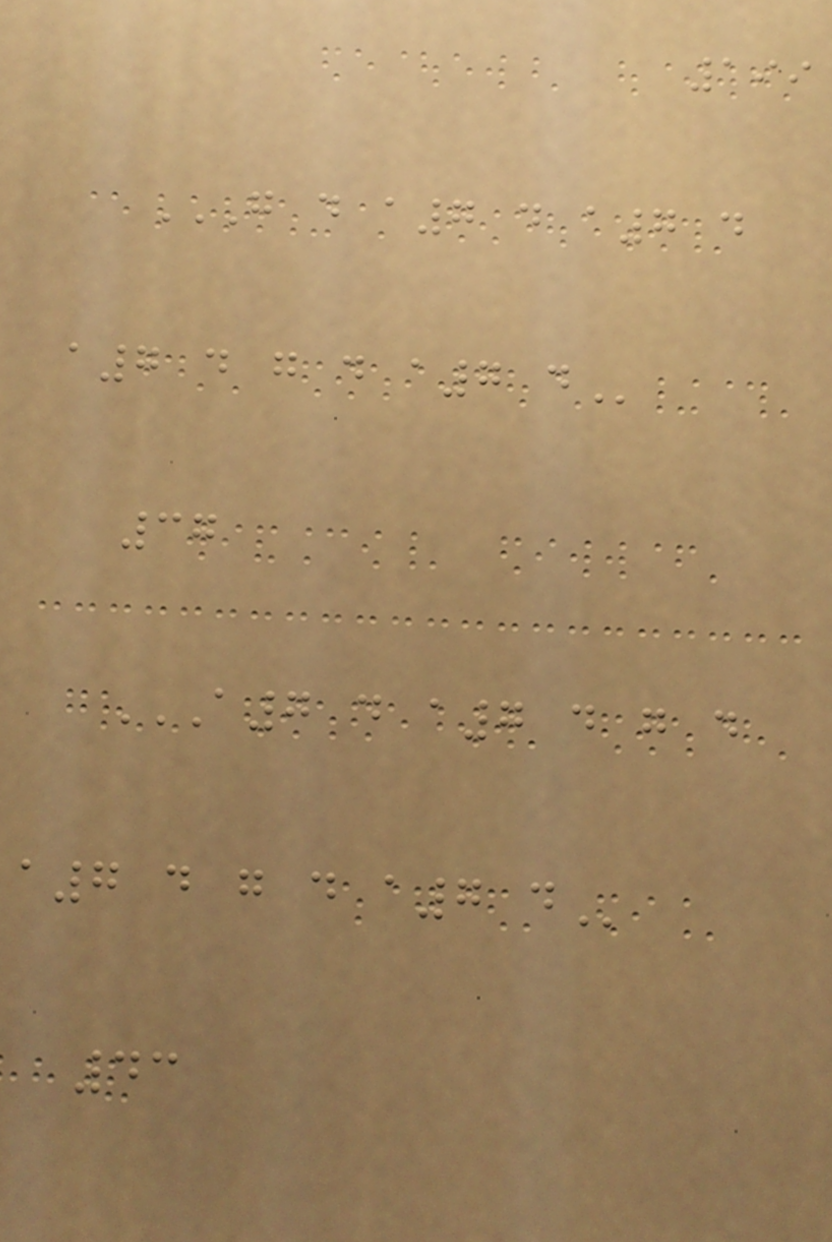199
G D A7 D A7 D
A7 D G D A7 D
37
A7 D A7 D G D
A7 D G D A7 D
43
